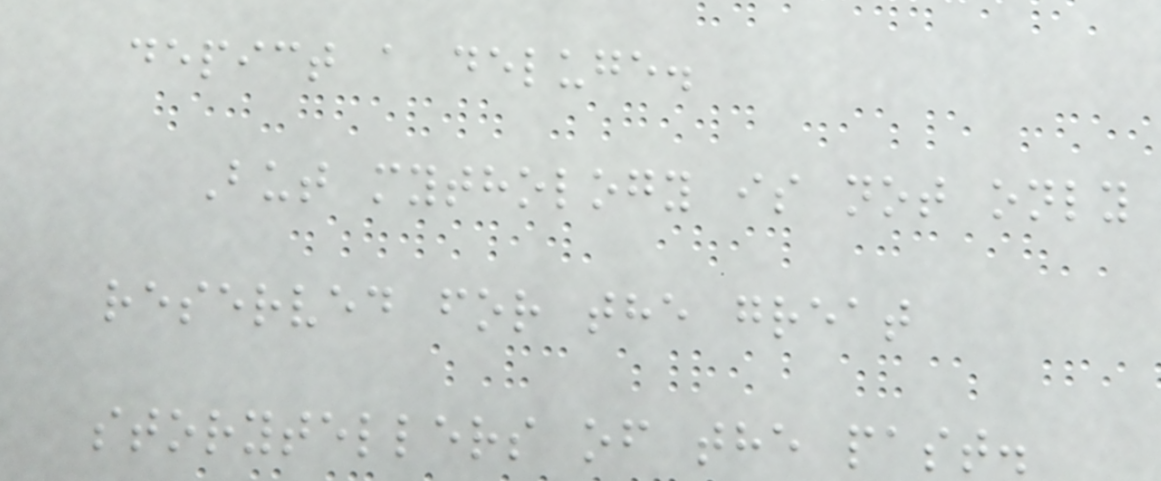depict a deluge.
But mythology is not only
reserved for the great
storytellers of the past.
